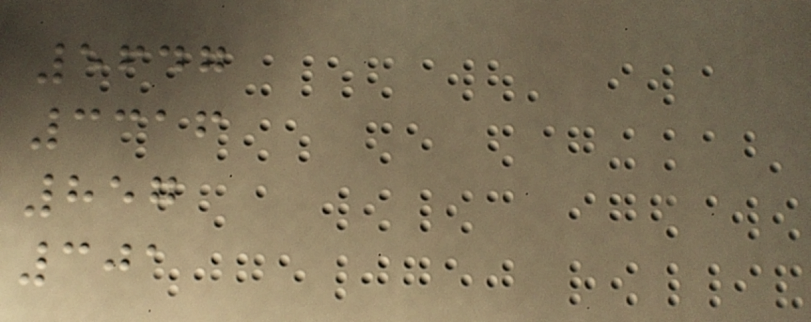5647
3316
857
301
